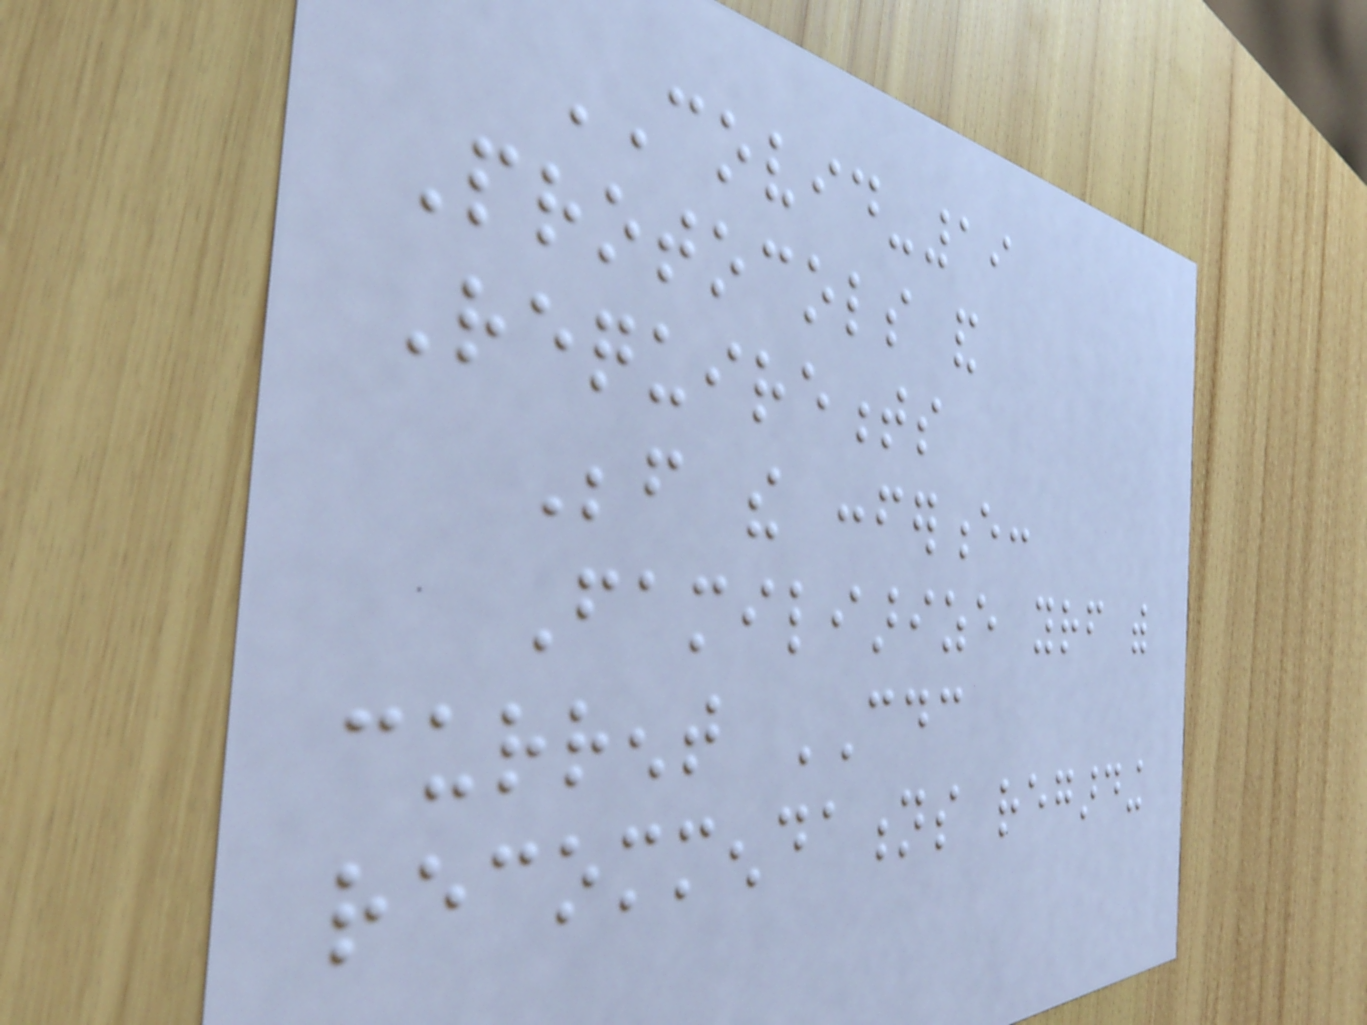COVID-19
Protocols and
Requirements
Before the conference:
Familiarize yourself with
current CDC
recommendations regarding
